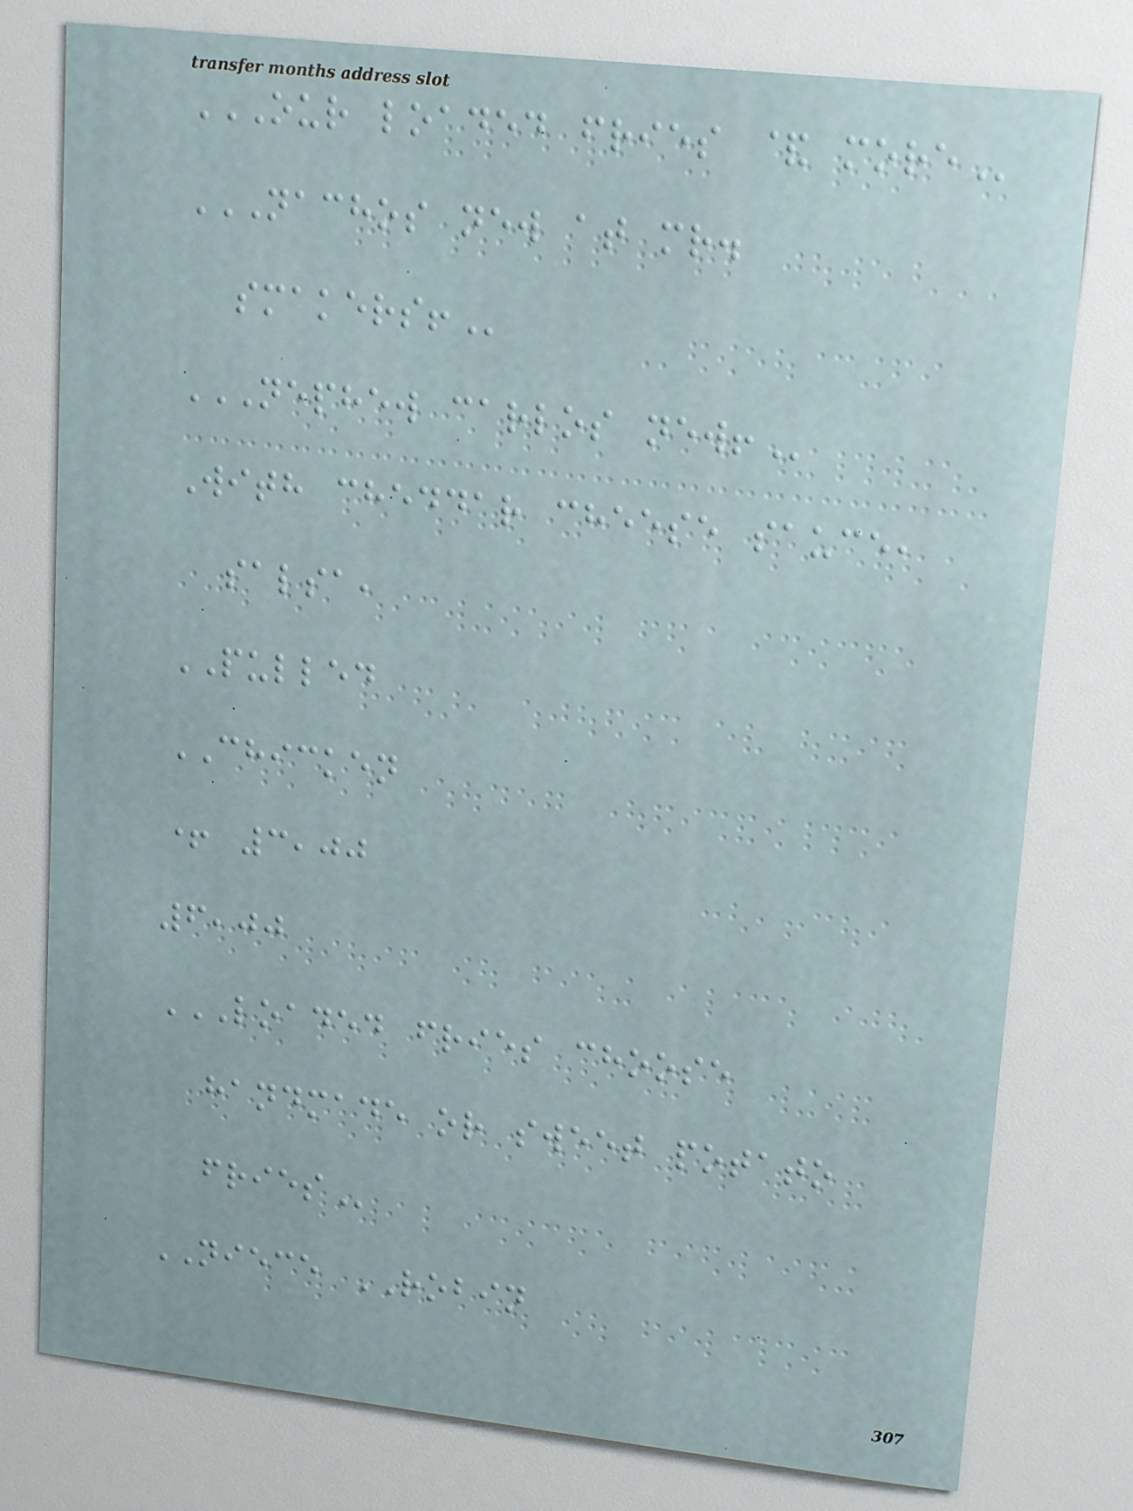OUR LOADED FRIES & MORE
NACHOS NEW AT MR.
SMAKERS!
NEPHEW CARLOS NEW!
With cheddar cheese sauce,
salsa,
PULLED
CHICKEN
+ 3,00
6,00
LOADED FRIES CHOOSE
HANDMADE OR SWEET POTATO
FRIES
NIECE ROBIN
